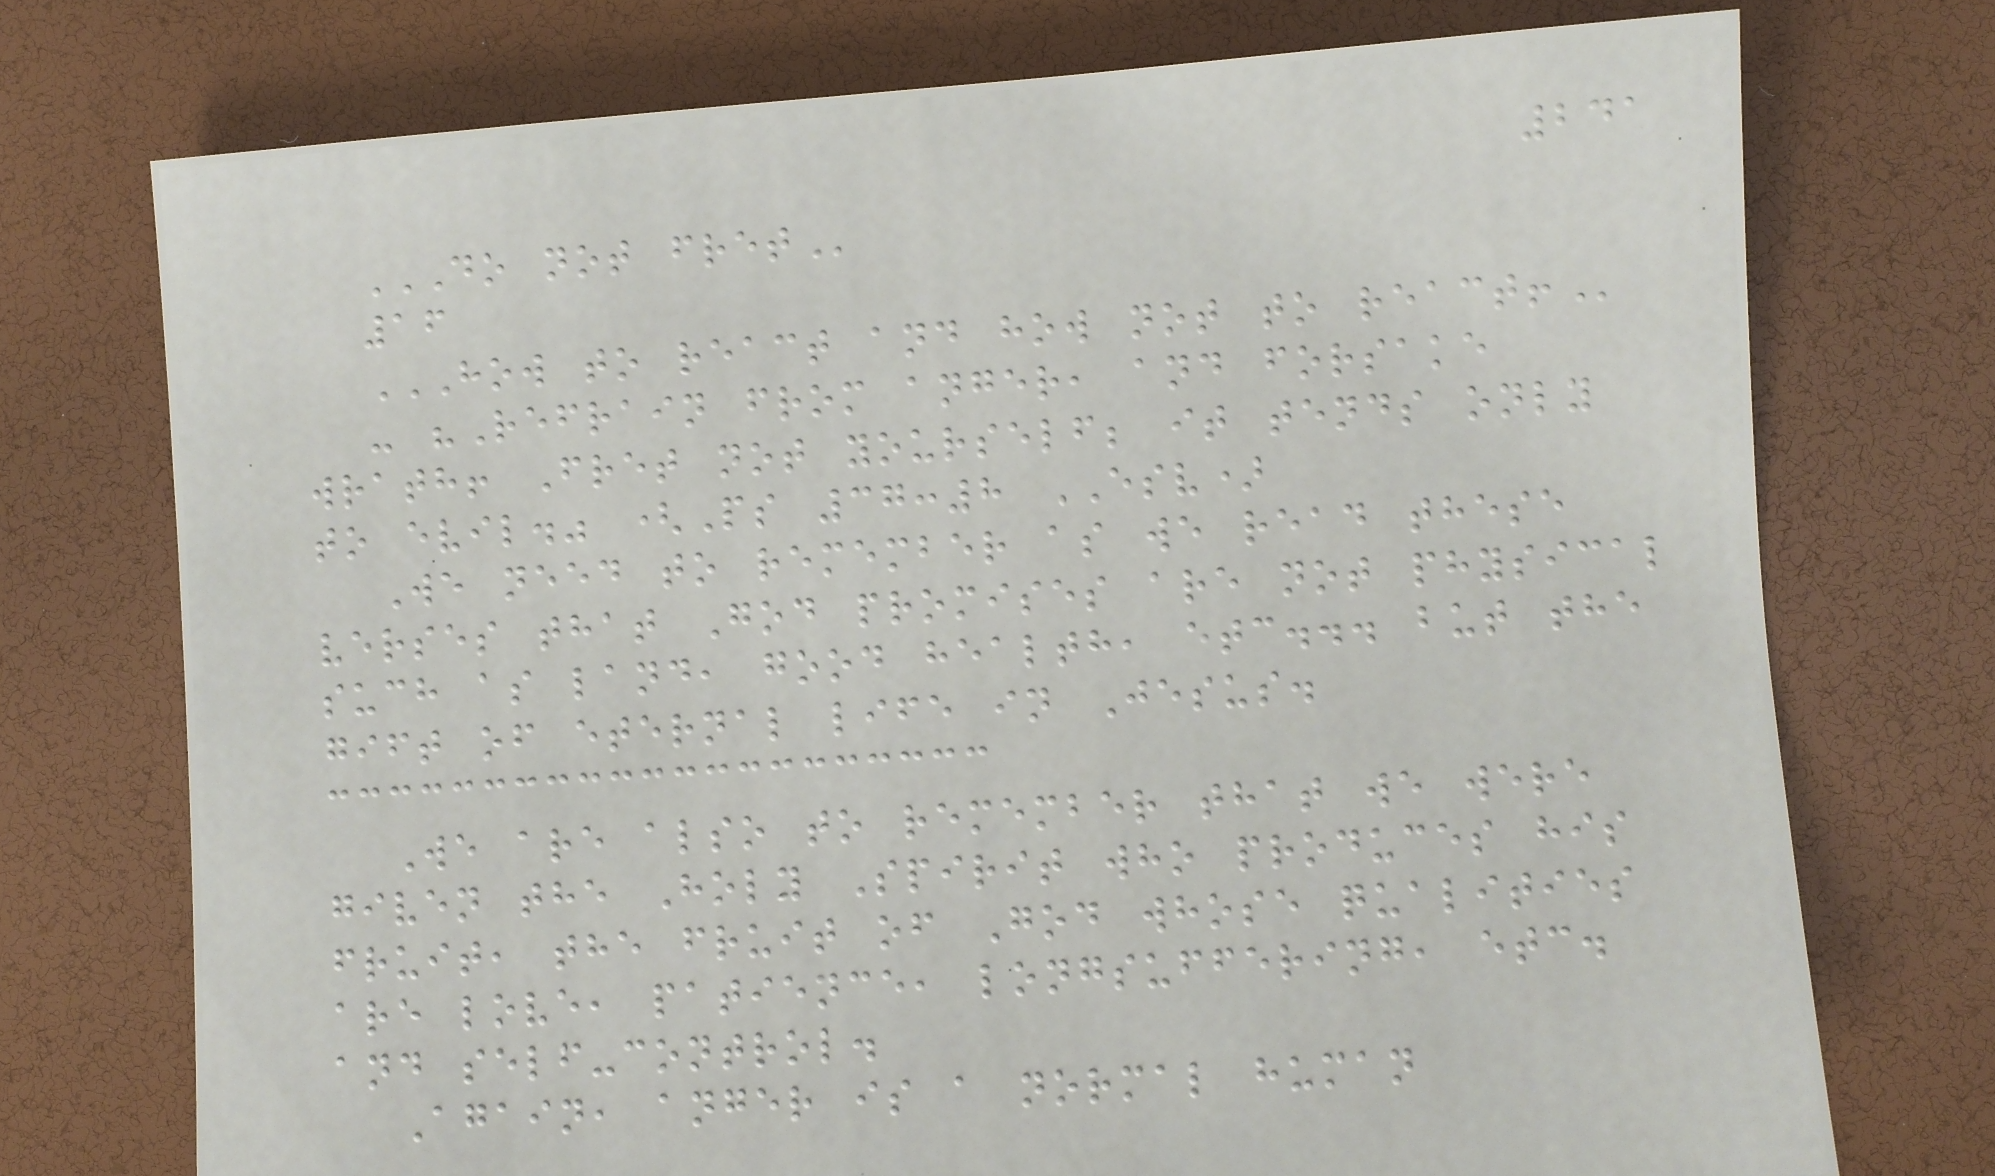241
DO NOT FRET
16
HOW TO REACT AND HOW NOT TO REACT!
- "Refrain from anger, and forsake
wrath! Fret not yourself; it tends only
to evil." (Ps 37:8 ESV)
We need to remember as we read these
verses that God promises are not physical
such as land, good health, etc... but the
gift of eternal life in Jesus.
We are also to remember that we were
given the Holy Spirit who produces his
fruit, the fruit of God whose qualities
are love, patience, longsuffering, etc.
and self-control.
Again, anger is a normal human
